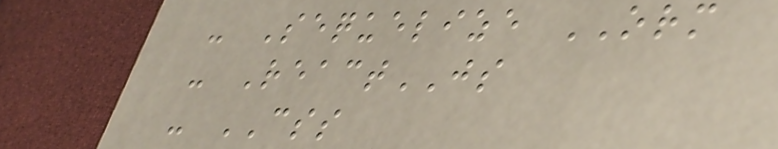- Sequelize ORM
- ReactJS
- CSS
